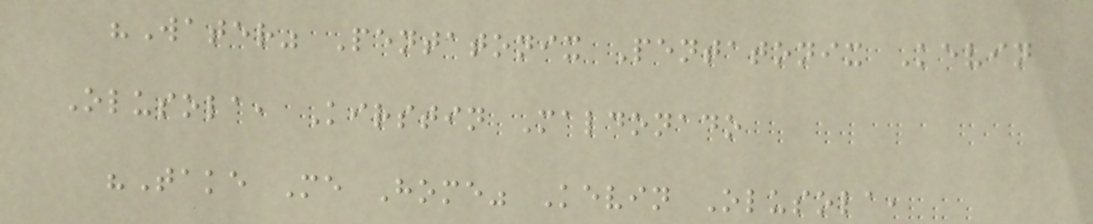"Water" Pentatonix Pentatonix Kevin
Olusola, Kirstin Maldonado
"Take Me Home" Kevin Olusola,
